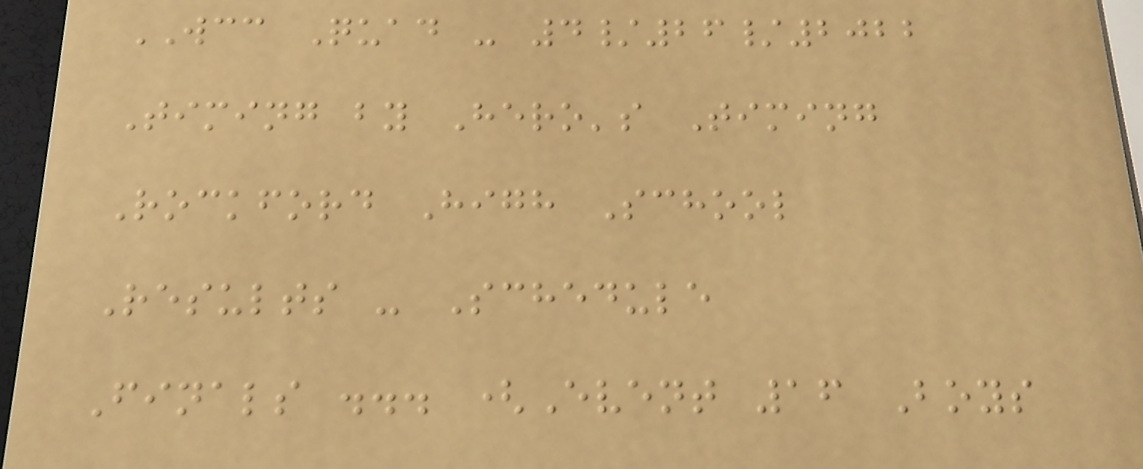WCC Quad - 4/26/2022
Timing by Hero's Timing
Rockford High School
Results - Schedule
Finals ... (Event 16 Boys
